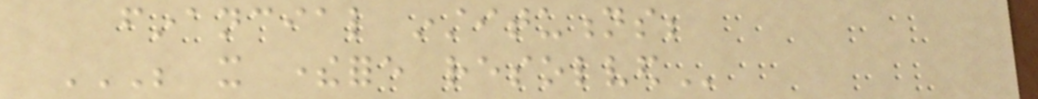financial institutions;
BE IT THEREFORE RESOLVED
